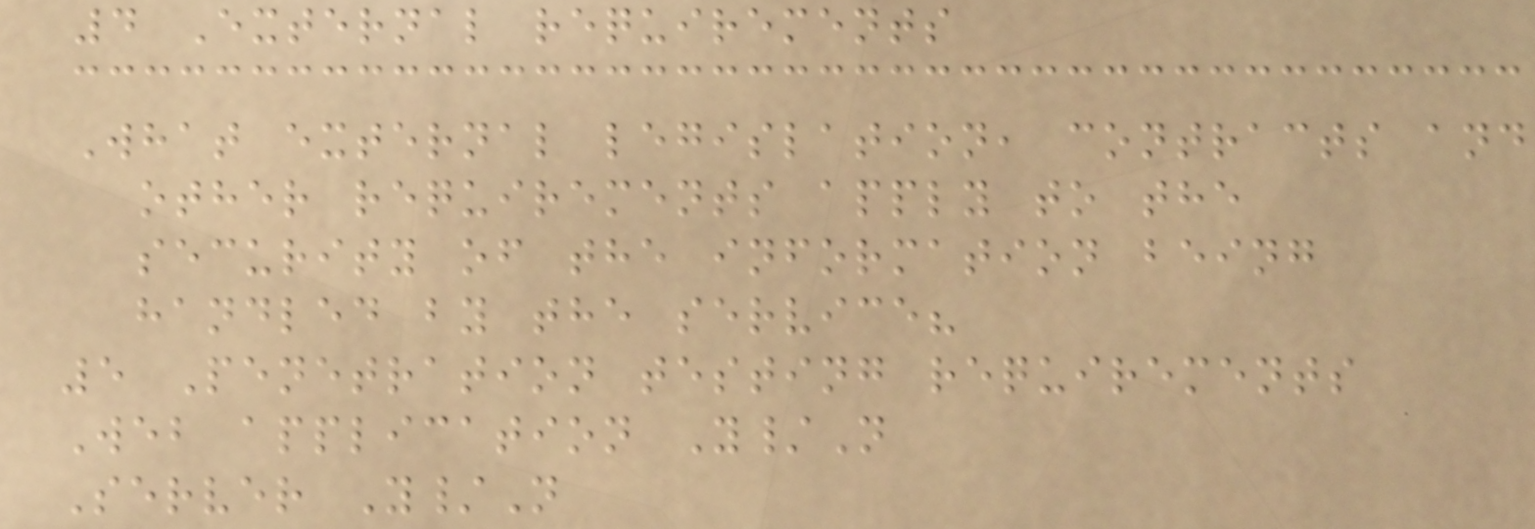4 External requirements
What external legislation, contracts and
other requirements apply to the
security of the information being
handled by the service?
5 Penetration testing requirements
Web application Y/N
Server Y/N
